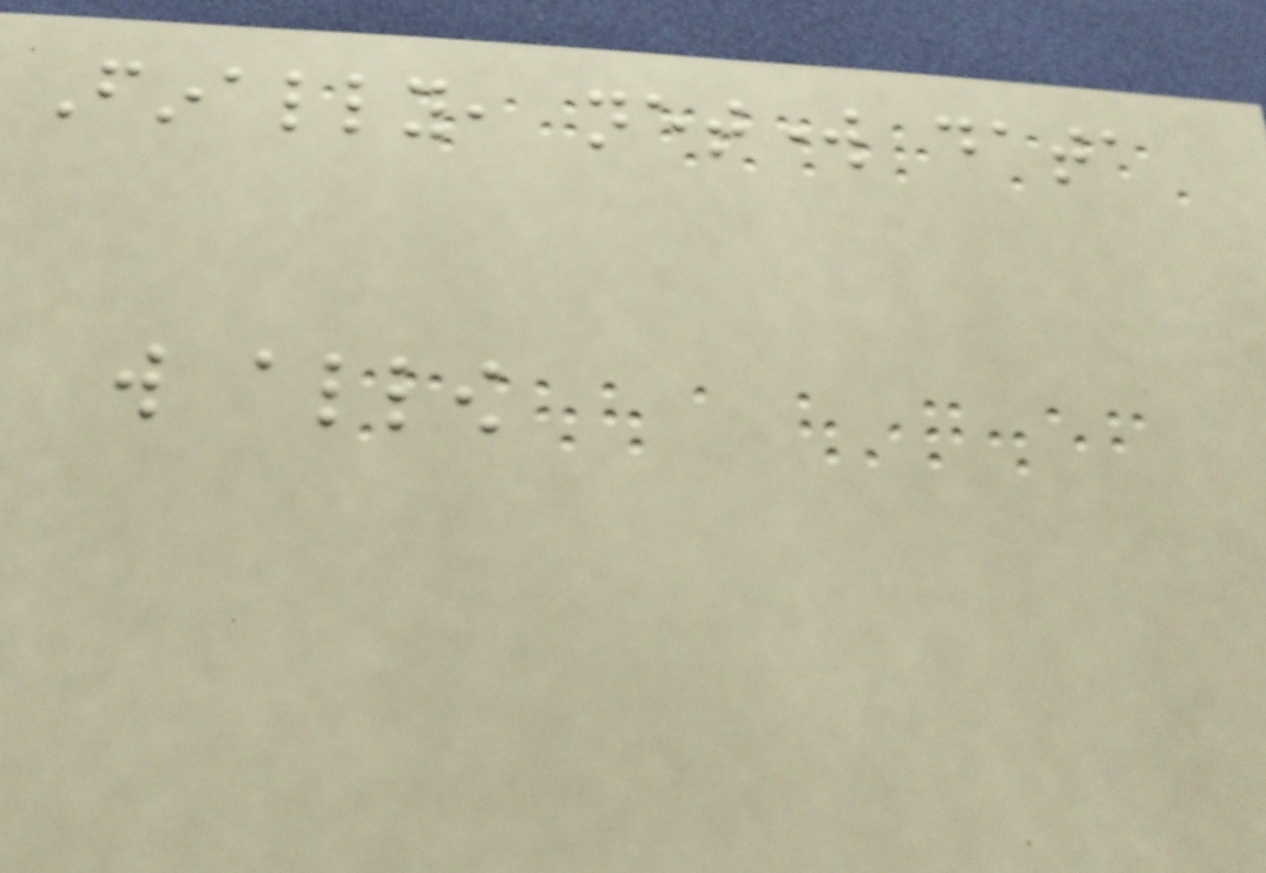Finally, network data
will allow
